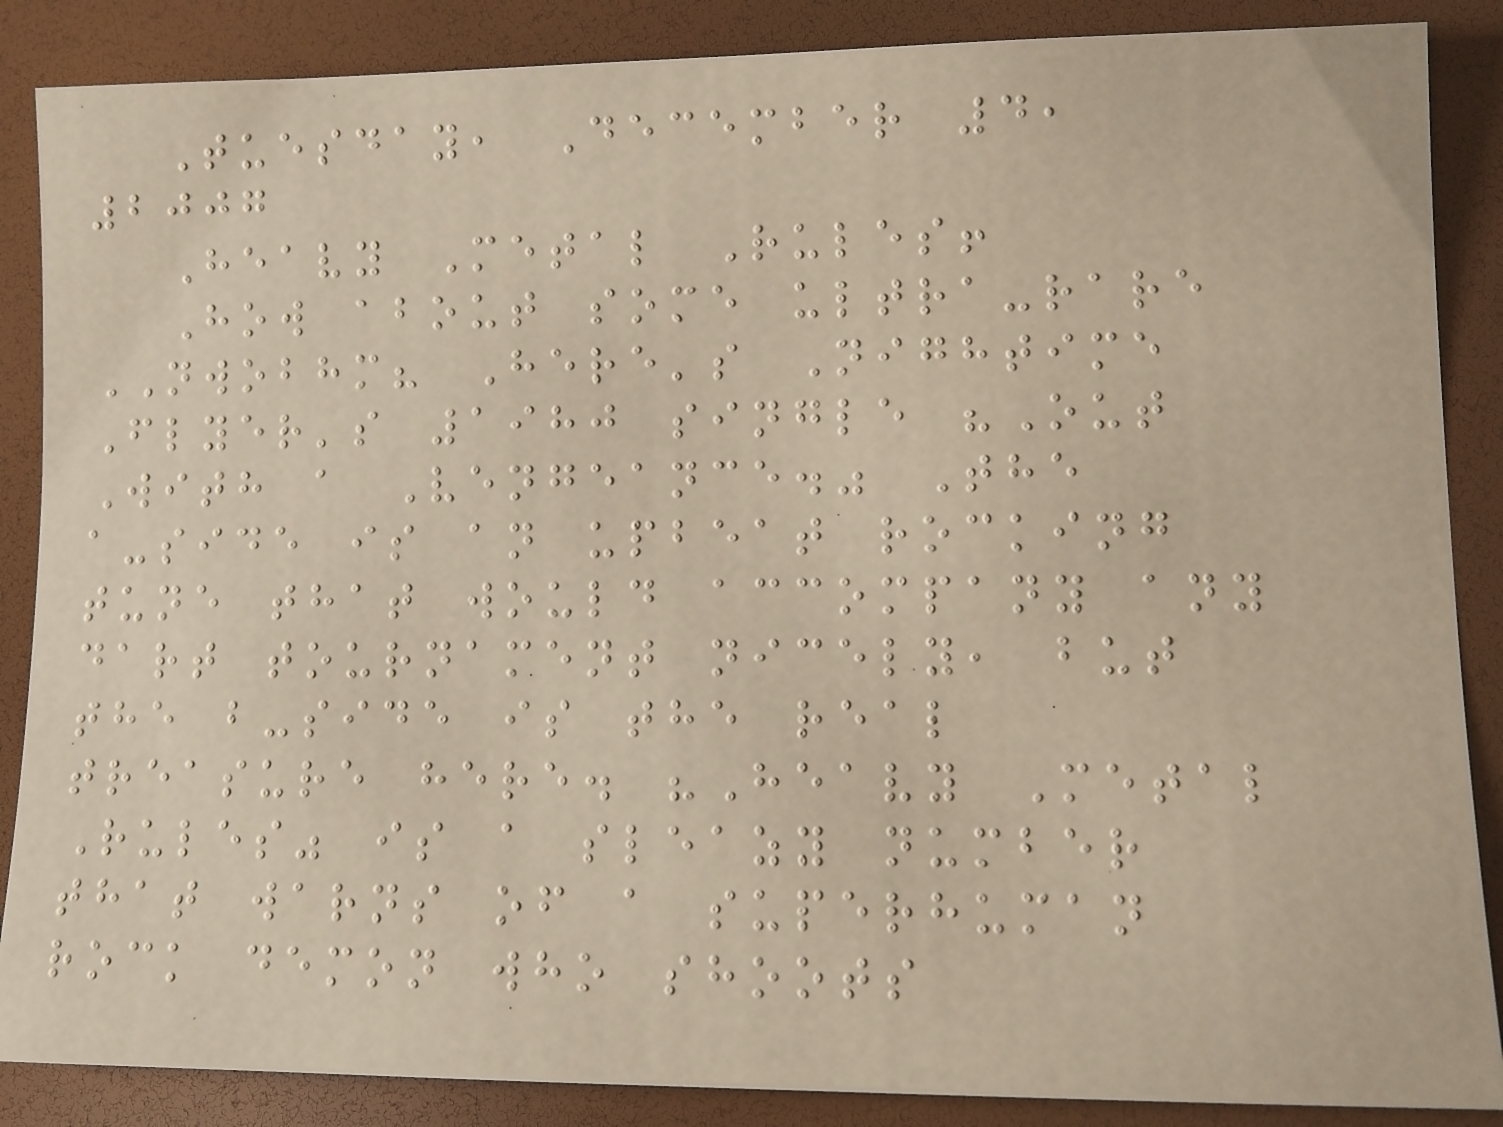Tuesday, December 4,
2007
Heavy Metal Rules!
How about some ultra-rare
NWOBHM? Here's Nightime
Flyer's 1980 single "Out
With a Vengeance." The
a-side is an upbeat rocking
tune that would accompany any
dart tournament nicely, but
the b-side is the real
treasure here. "Heavy Metal
Rules" is a sleazy number
that warns of a superhuman
rock demon who shoots
